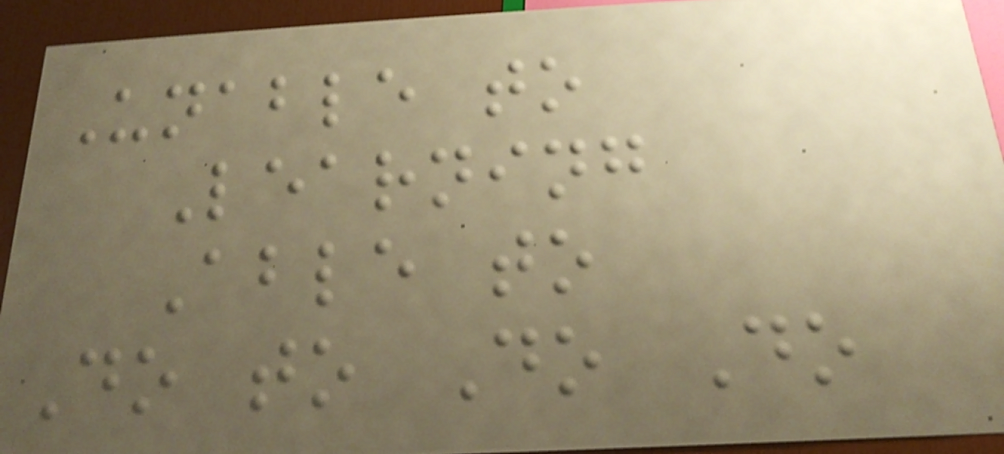Unable to
Learning
Able to
Do to Do Do
